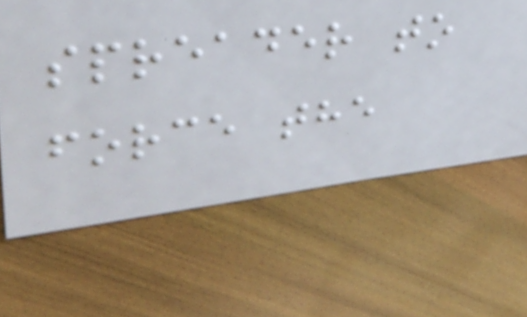spreader to
force the
